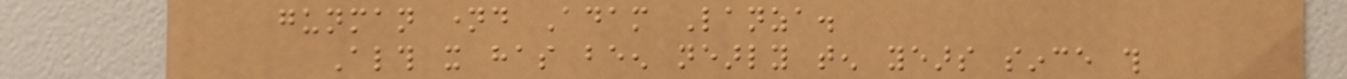gunman named Adam Lanza.
Although it has been nearly ten years since this
